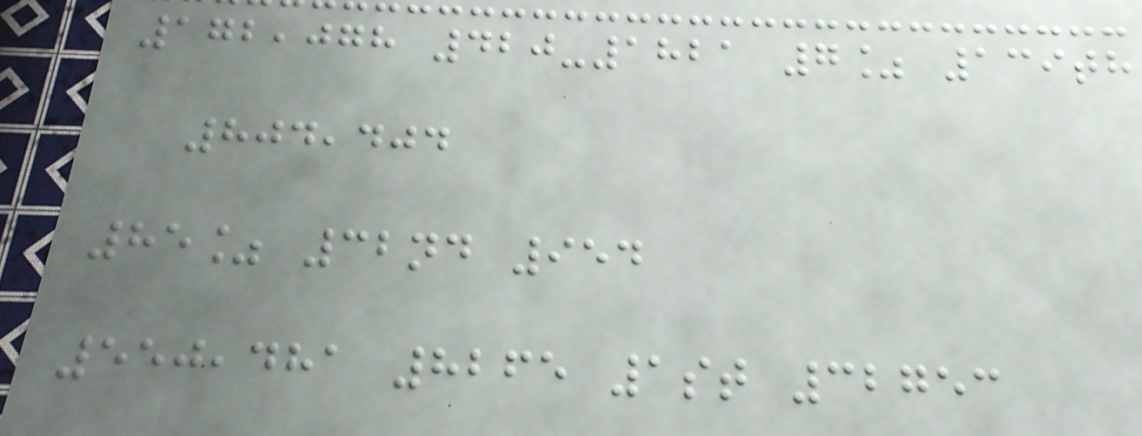172,078 420-1821 7% 139th
804,404
85% 32nd 954
550,481 8265 1st 32753
